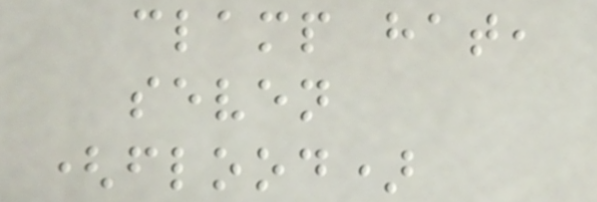clamp hat,
seven
(flood)
